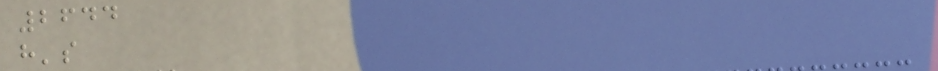2644
h's
